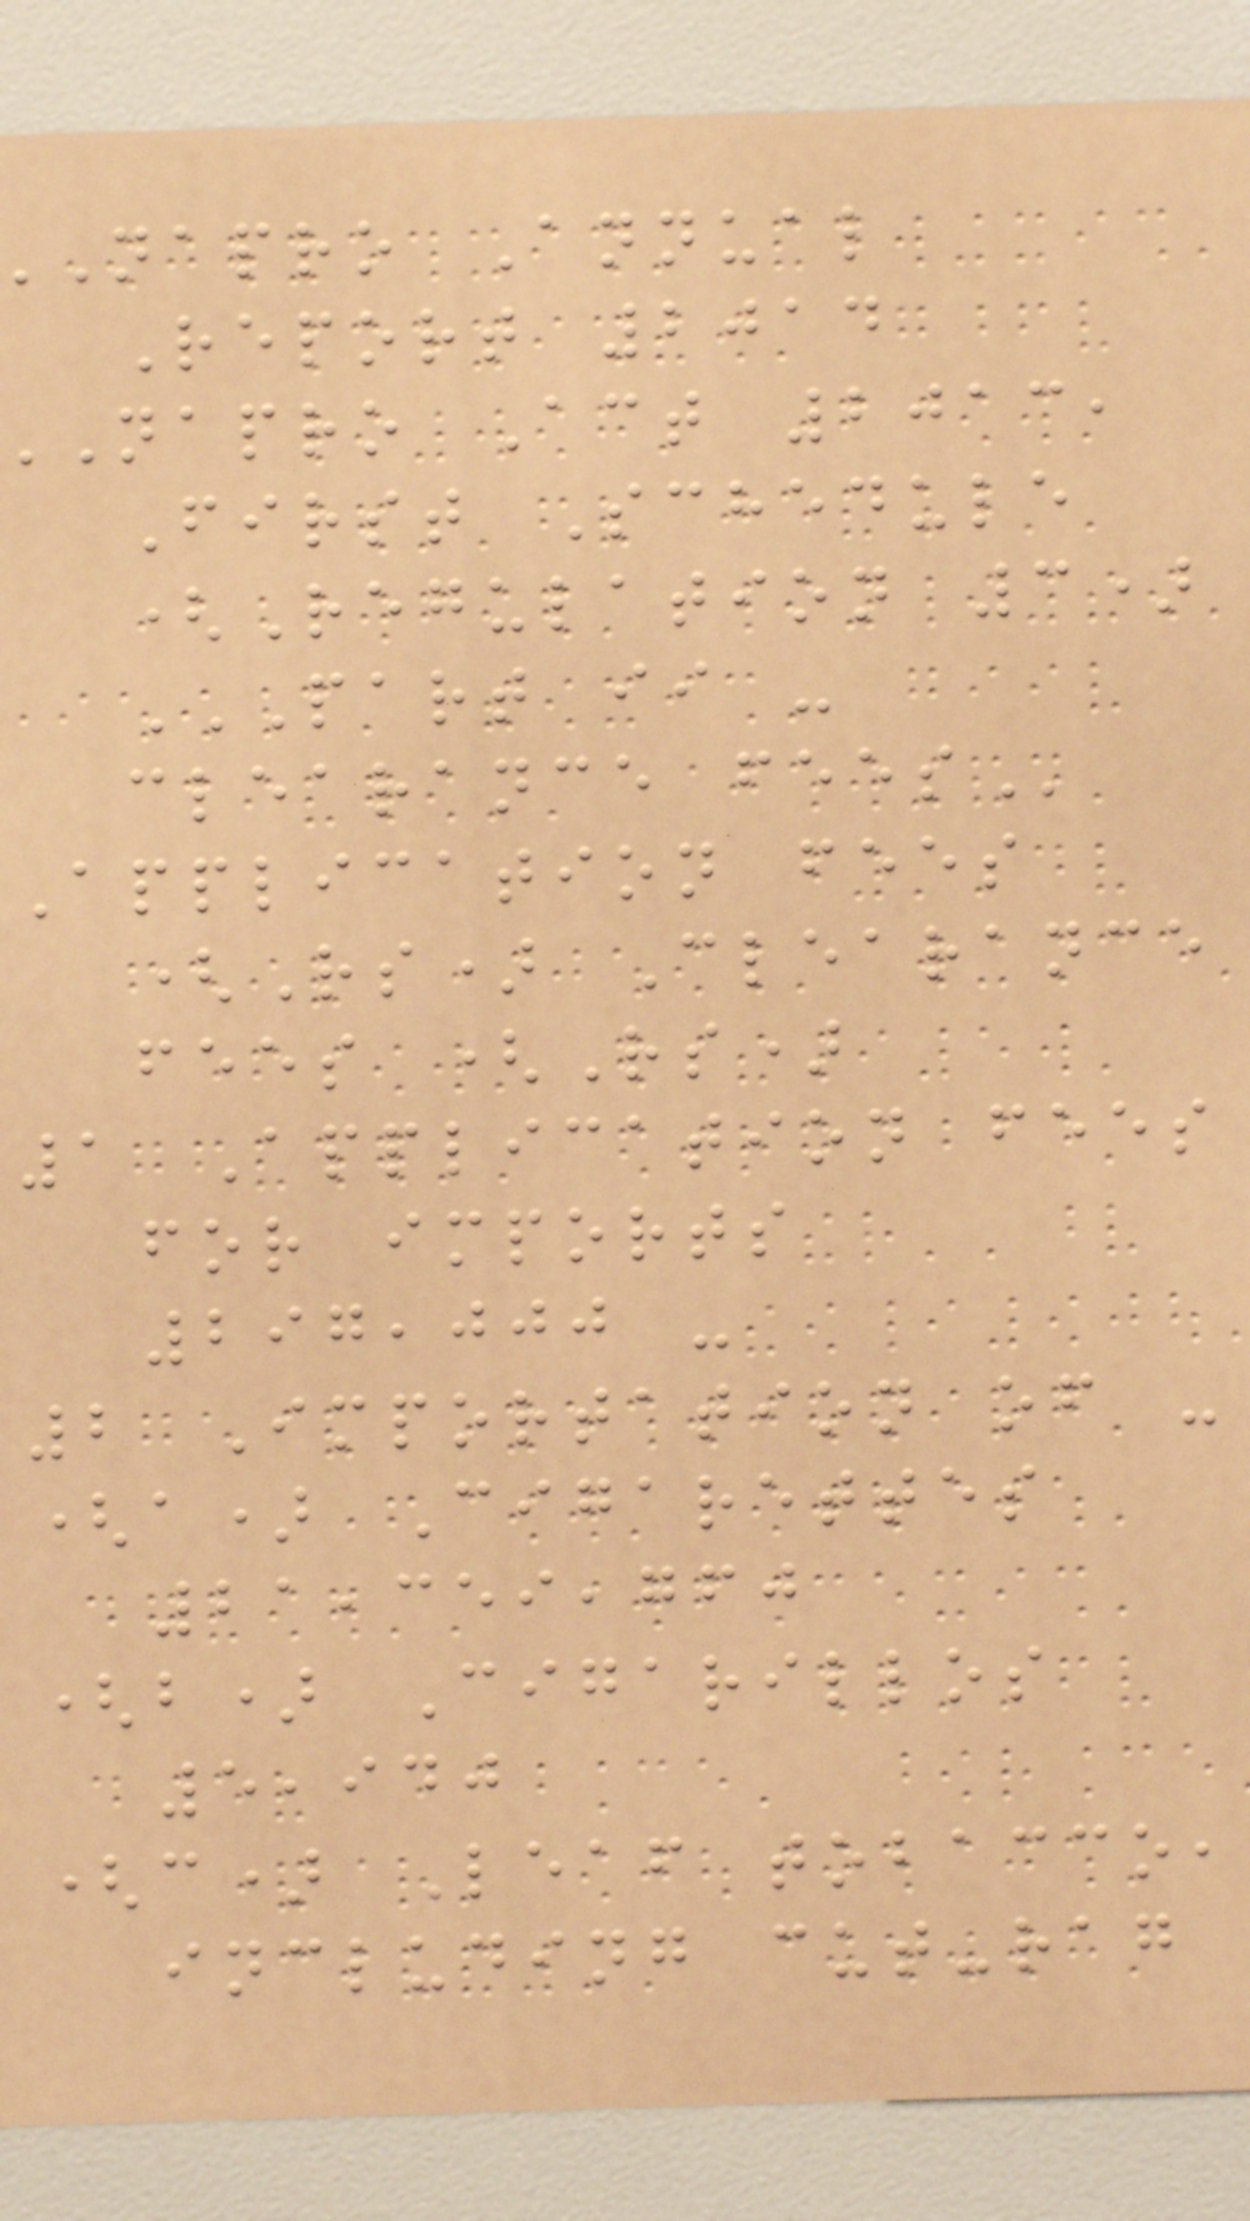napro Annual
Report 2014
napro Act 2013,
First Schedule
(Regulation 3)
PART II -
clearance
Application fees
(Rs) Clearance
fees (Rs)
1 Application fees
for imports
297,000 -
2 Importation of -
(a) Cigarettes
21,359,760
(b) Cigarillos
5,940
(c) Leaf tobacco,
including cut-rag
